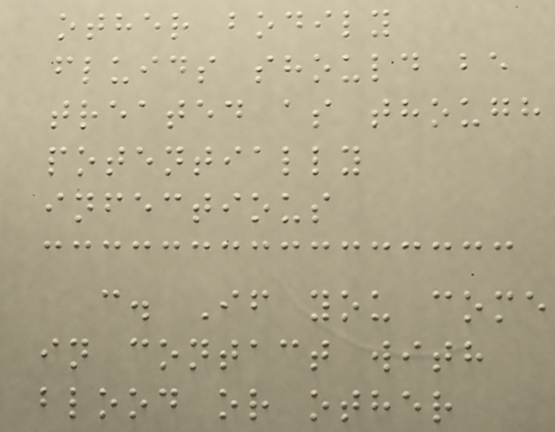other bodily
fluids should be
treated as though
potentially
infectious
c. If you come
in contact with
blood or other
